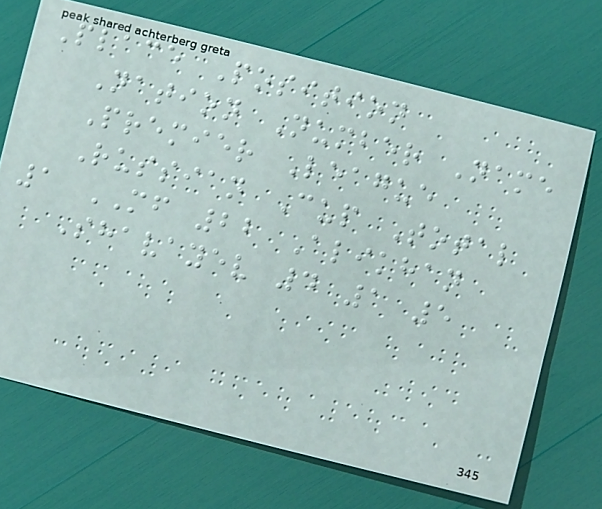Place Position
Nation Number Name
Premier League
Russian Cup Total
1 MF 22 Alikhan
Shavayev 4 1 5
